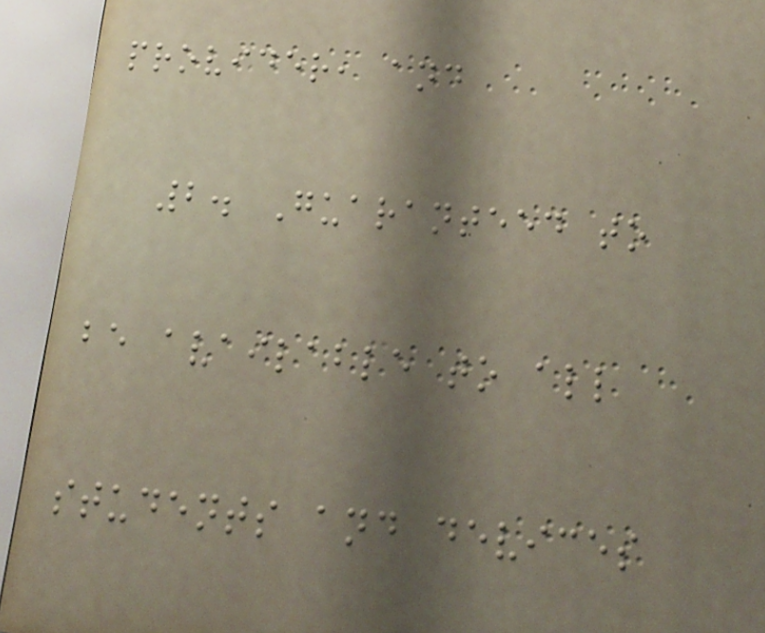provider, and
2. Guaranteed to
be available to all
students and devices
